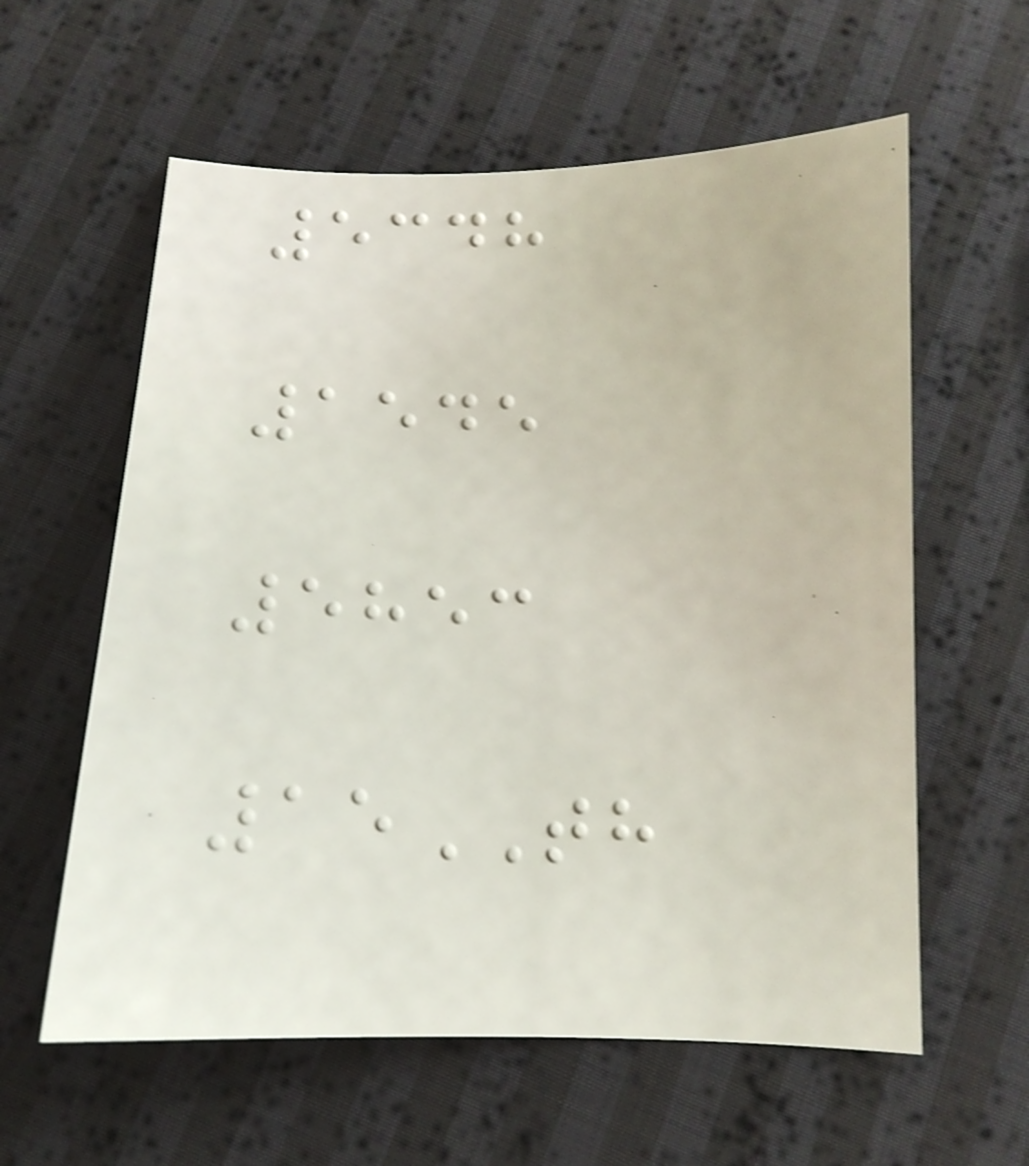5348
1545
5853
15TH
